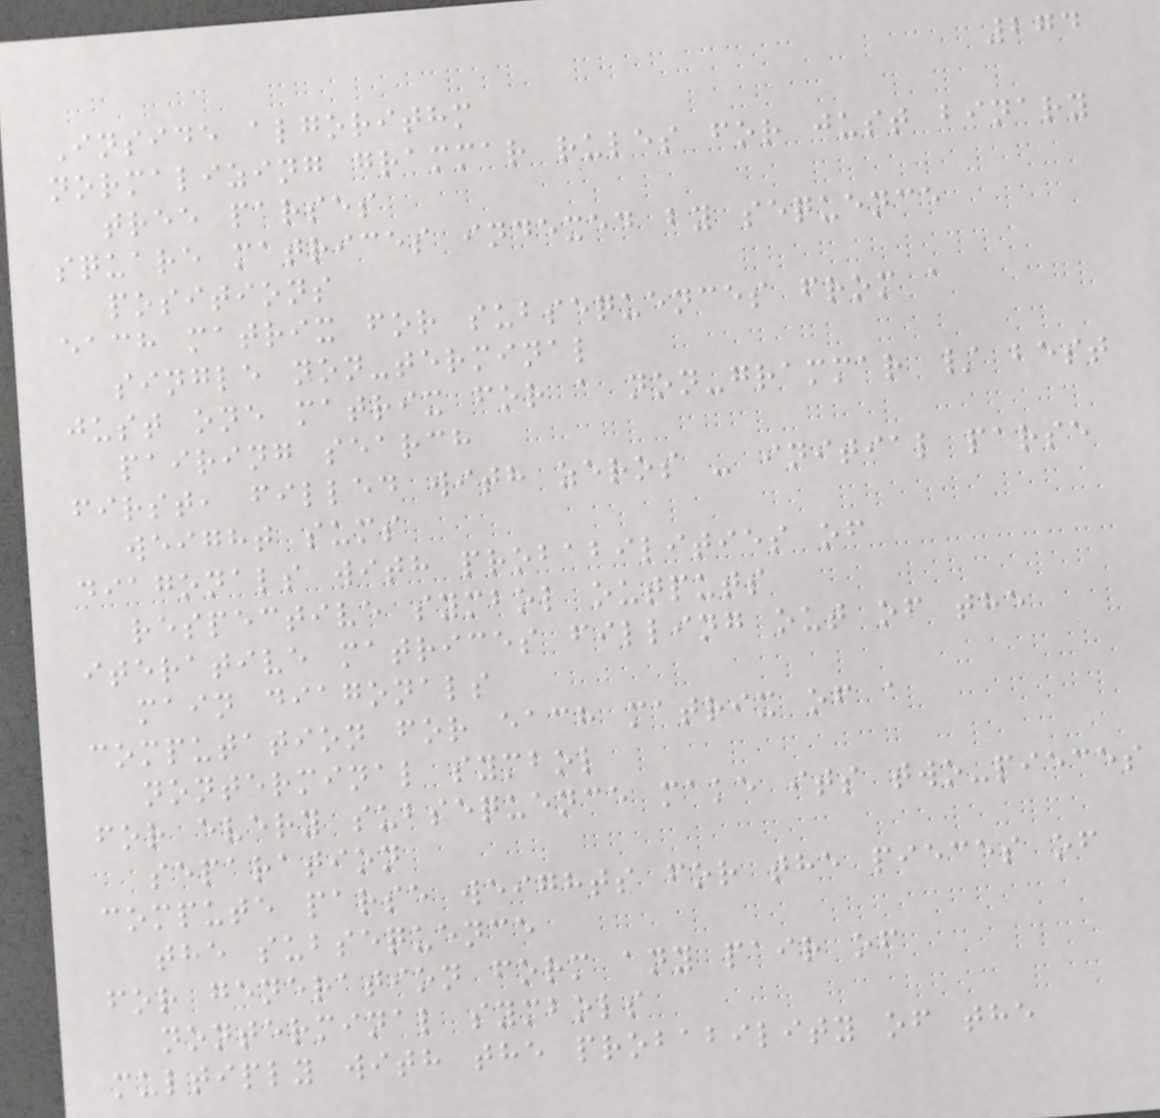274
Inside algorithm
normalizing grammar rules for just binary
tree parses
square matrices indexed by sequence
positions
each matrix for subsequences from a
single non-terminal
just one matrix for a non-grammar / best
pairing search
first, filled with zeros - initial parse
weight sums
diagonals with probabilities of
respective symbol outputs
iterative matrices filling out of the
main diagonals
computation for each matrix of a
nonterminal symbol
for every subsequence make its two-pieces
separation
compute parse weights for the pieces of
the subsequence
for generation form any pair of
nonterminal symbols
multiply with the probability of the
